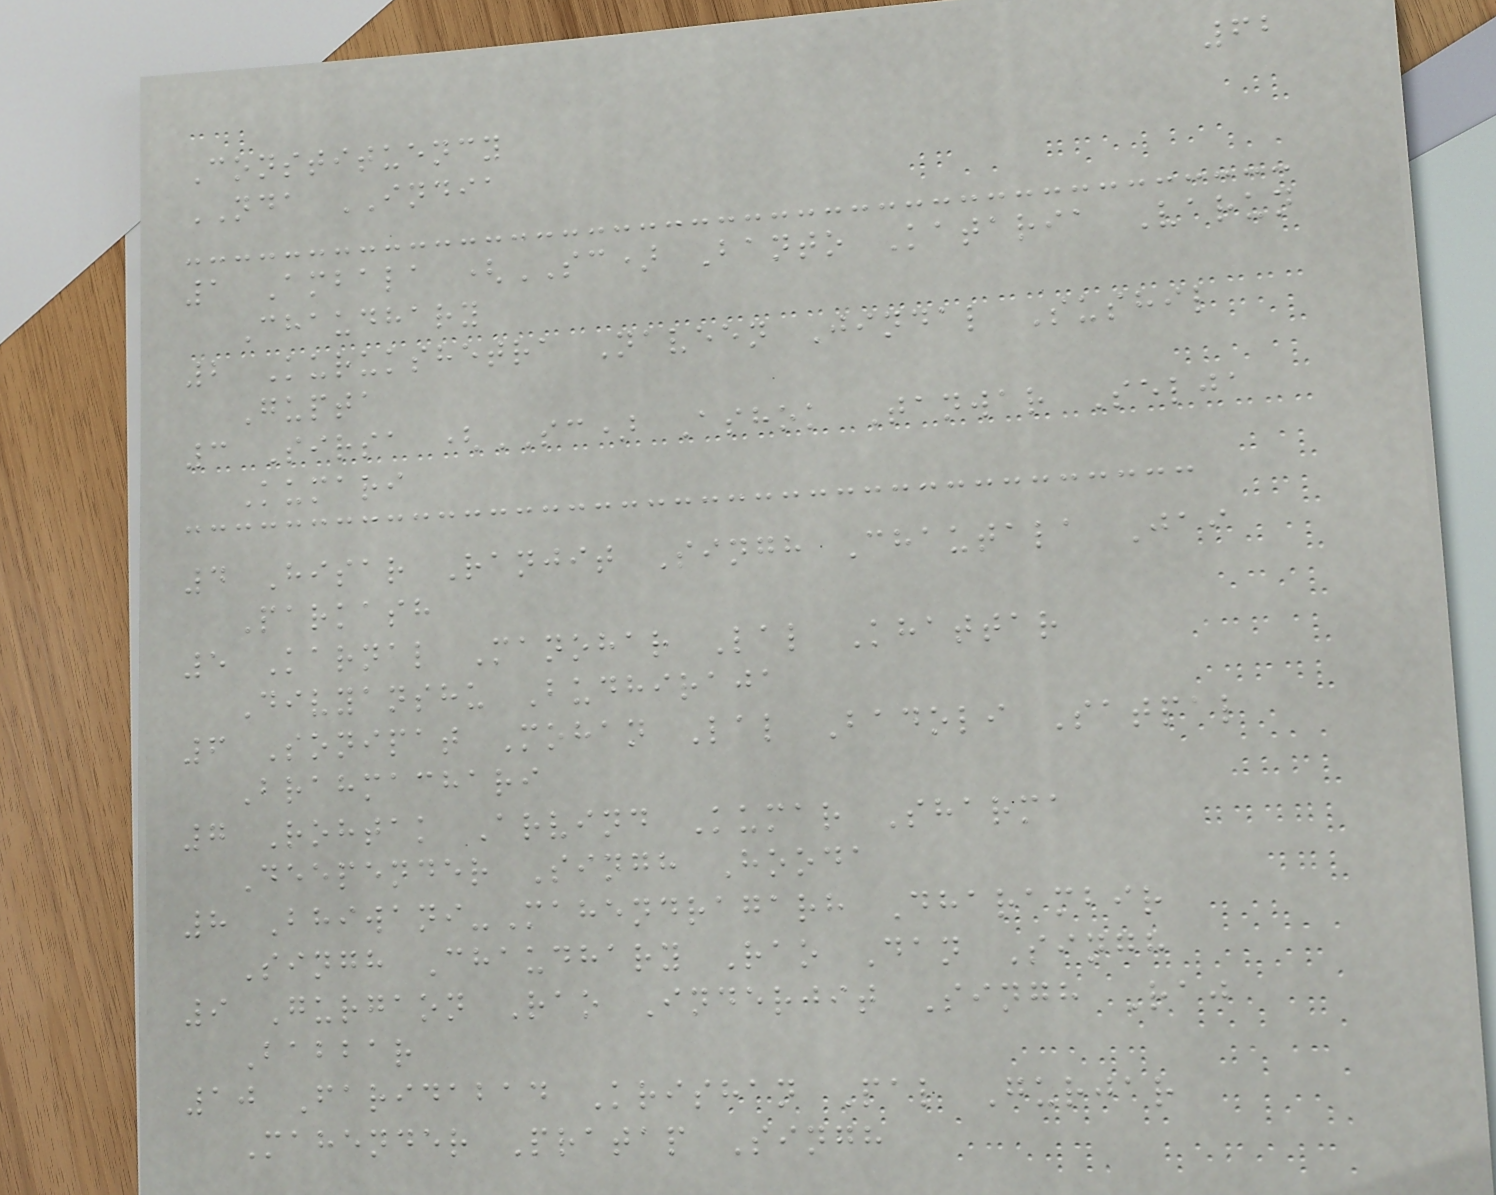62
Constituency
NDA INDIA
1 Ambala (SC) Banto Kataria Varun
Chaudhary
2 Kurukshetra Naveen Jindal Sushil
Gupta
3 Sirsa (SC) Ashok Tanwar Selja
Kumari
4 Hisar Ranjit Singh Chautala Jai
Parkash
5 Karnal Manohar Lal Khattar
Divyanshu Budhiraja
6 Sonipat Mohan Lal Badoli Satpal
Brahmachari
7 Rohtak Arvind Kumar Sharma
Deepender Singh Hooda
8 Bhiwani-Mahendragarh Dharambir
Singh Chaudhary Rao Dan Singh
9 Gurgaon Rao Inderjit Singh Raj
Babbar
10 Faridabad Krishan Pal Gurjar
Mahender Pratap Singh
